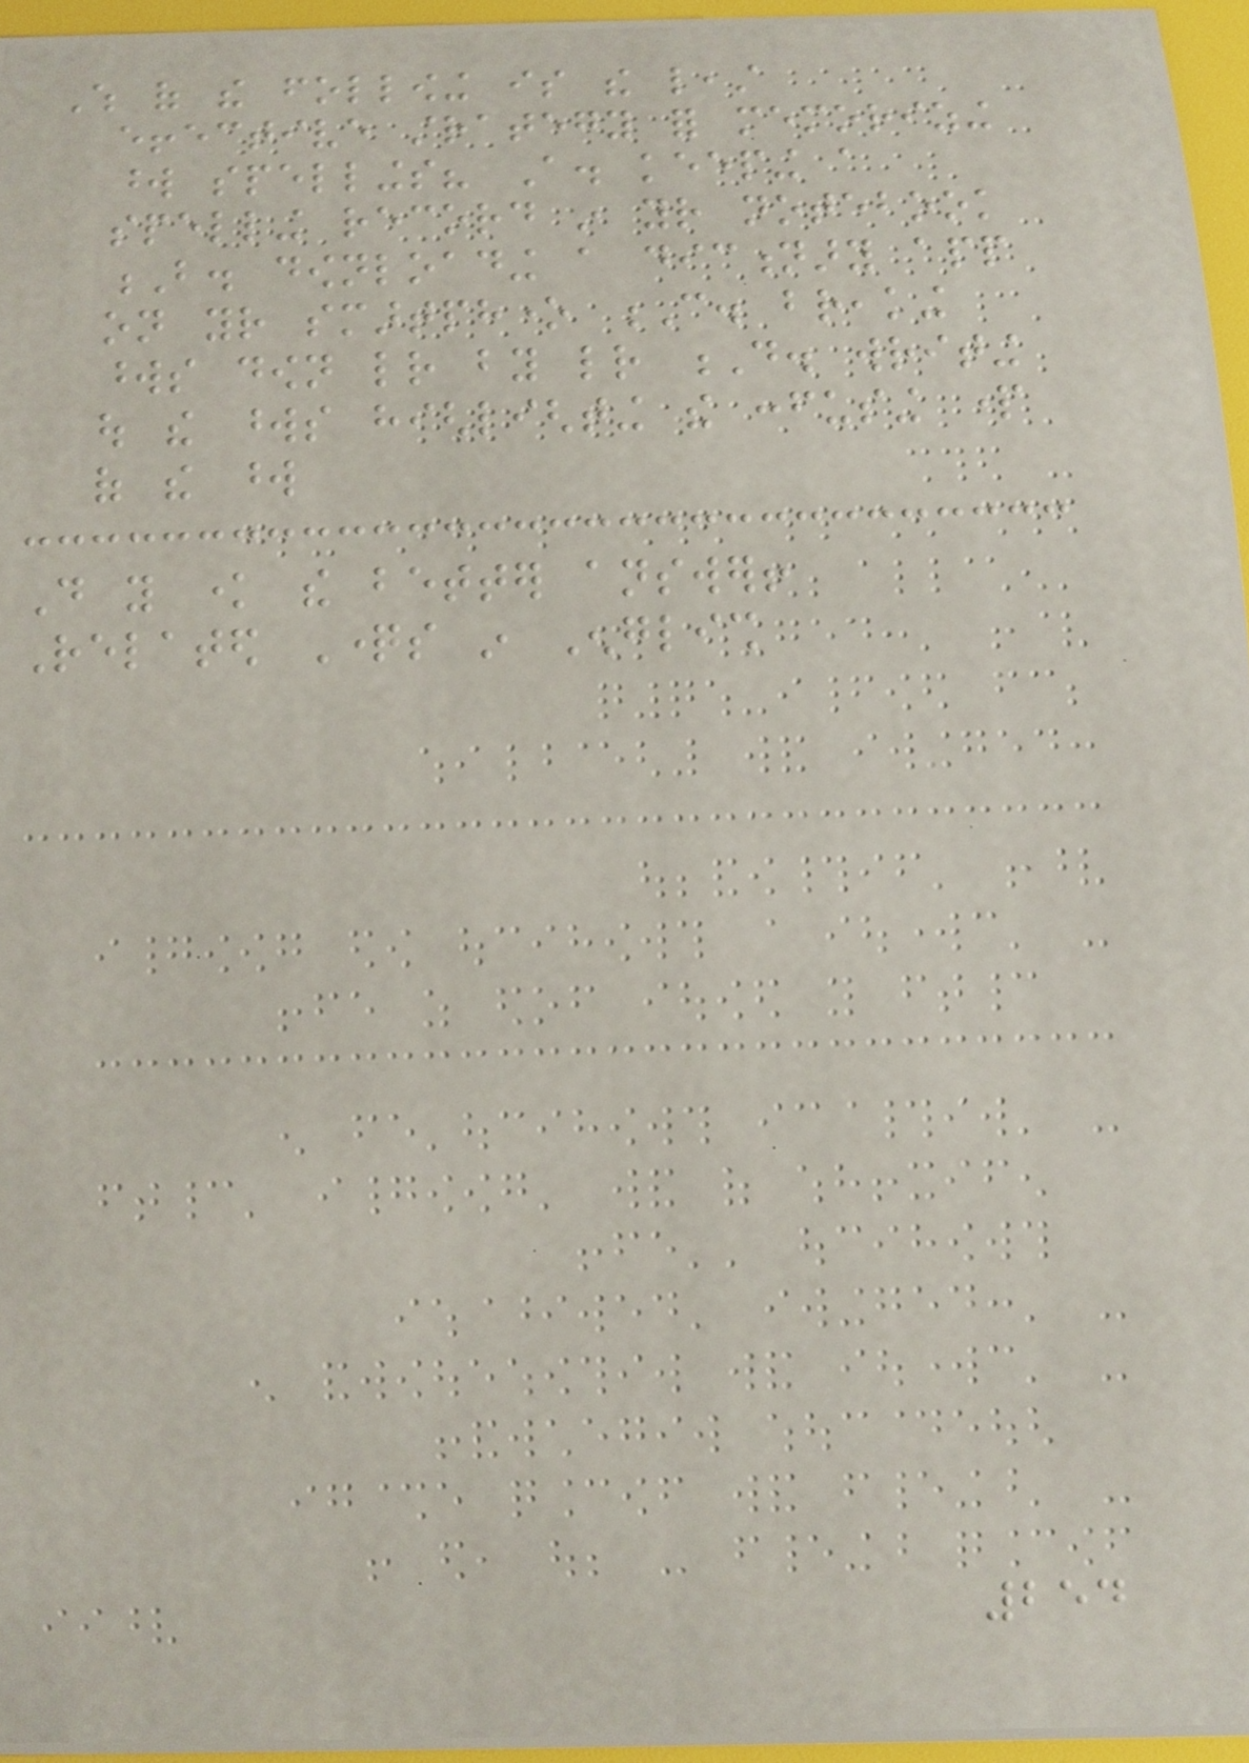Which of the following is the least
effective strategy for memorizing
word spellings? A. keeping a
spelling record in your notebook
B. downloading a dictionary app
on your smartphone C. breaking
words down letter by letter D. writing
out the words highlighting the confusing part
of the word
Do you know the better answer!
Related Questions in English
254
